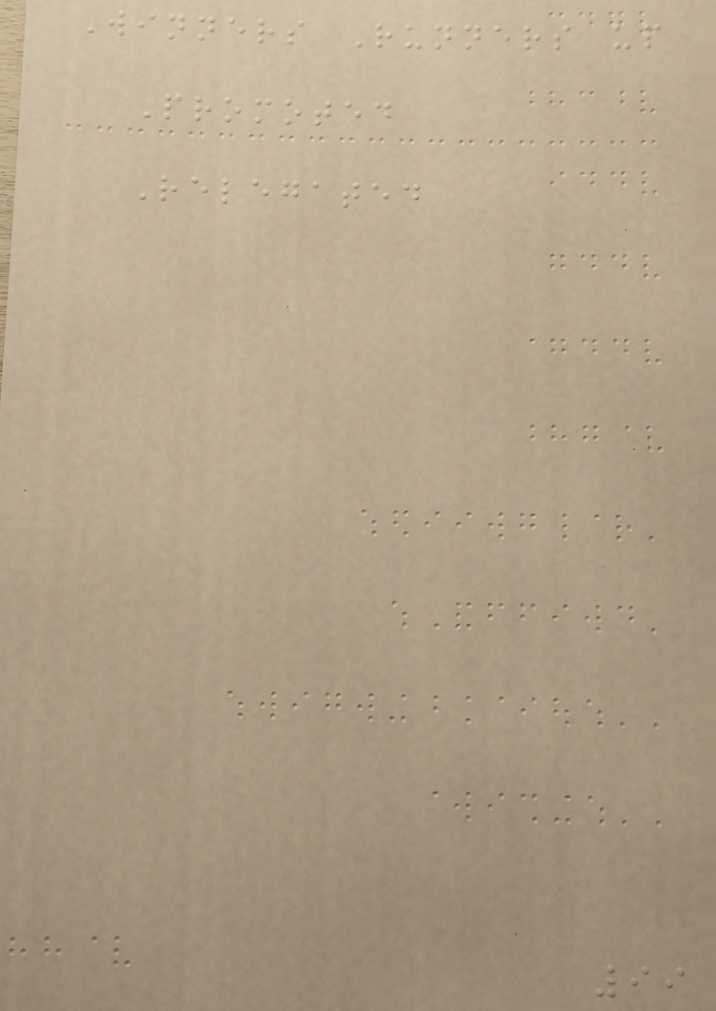Winners Runners up
Promoted
Relegated
99
